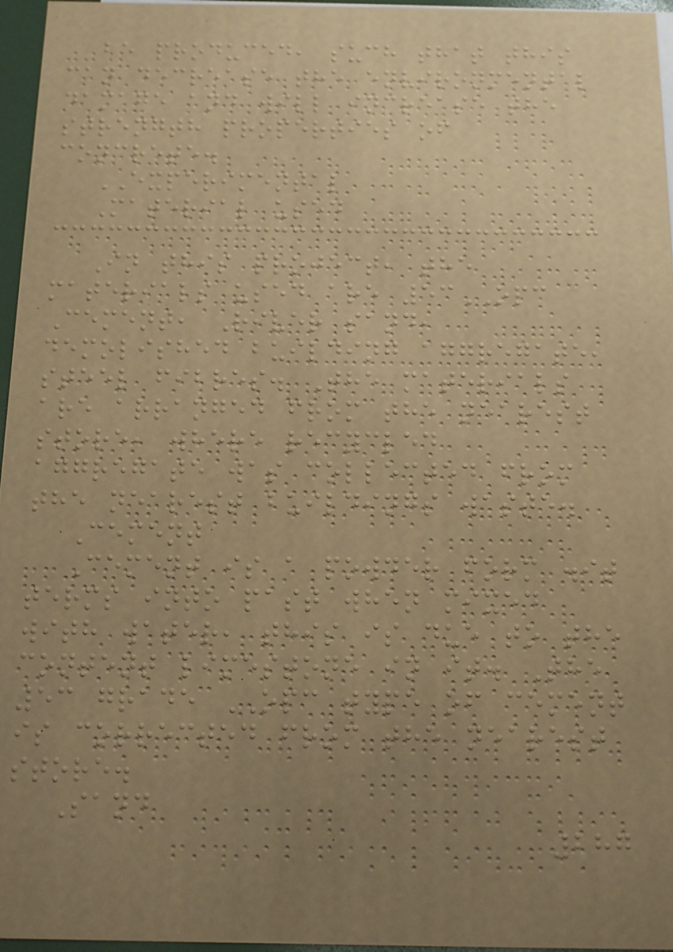be produced, such that this
can decrease the environmental
damage and will increase the
strength properties of
concrete.
EXPERIMENTAL
Material used
In this project, the
materials used are 53OPC
Cement, River sand,
demolished building aggregate,
steel fibres. The materials
are arranged from the nearest
store, where recycled
aggregate was collected from
the nearest buildings waste.
Cement
Cement is a powder form .it
terms into past when mixed
with water, this is due to the
content limestone in it. The
53 grade OPC type of cement
is corrected from the nearest
store.
Sand
287
